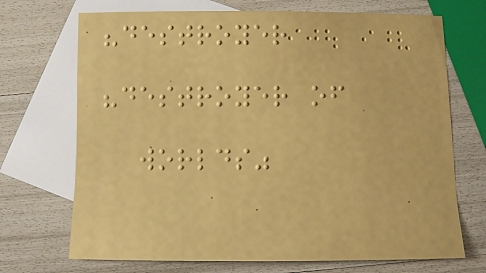"destroyer
"destroyer of
worlds"
